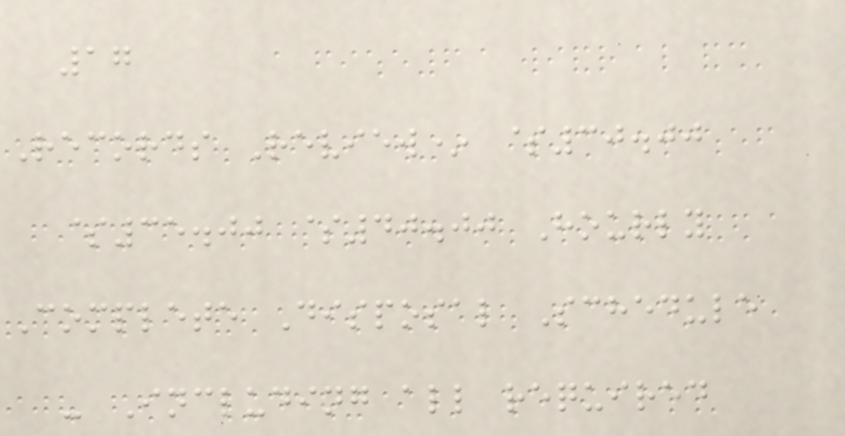17
Records Review* $30.00
$35.00 $40.00 Hourly
Complete Disposal Schedule
- Including all required
